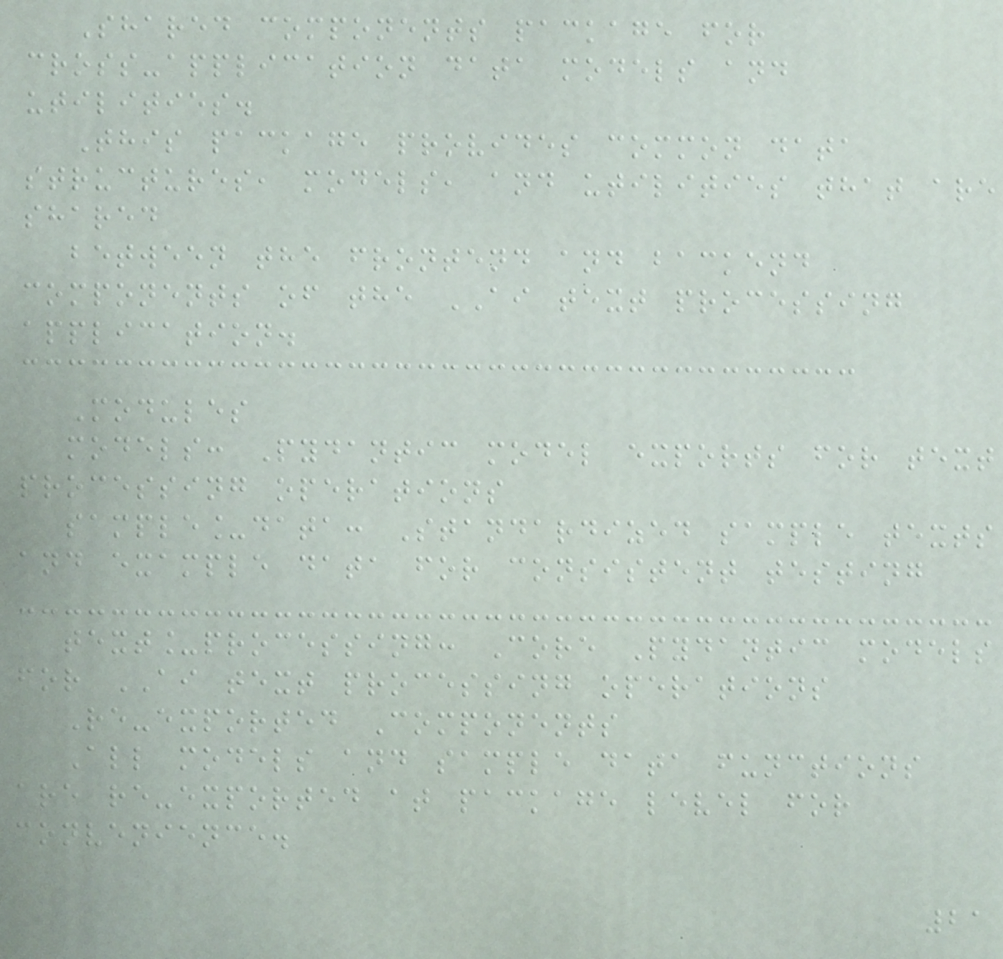Shared components package for
cross-application data models and
utilities.
This package provides common data
structures, models, and utilities that are
shared
between the frontend and backend
components of the AI text processing
application.
Modules
models: Pydantic model exports for text
processing operations
sample_data: Standardized sample texts
and example data for consistent testing
text_processing: Core Pydantic models
for AI text processing operations
Re-exported Components
All models and sample data functions
are re-exported at package level for
convenience.
21
